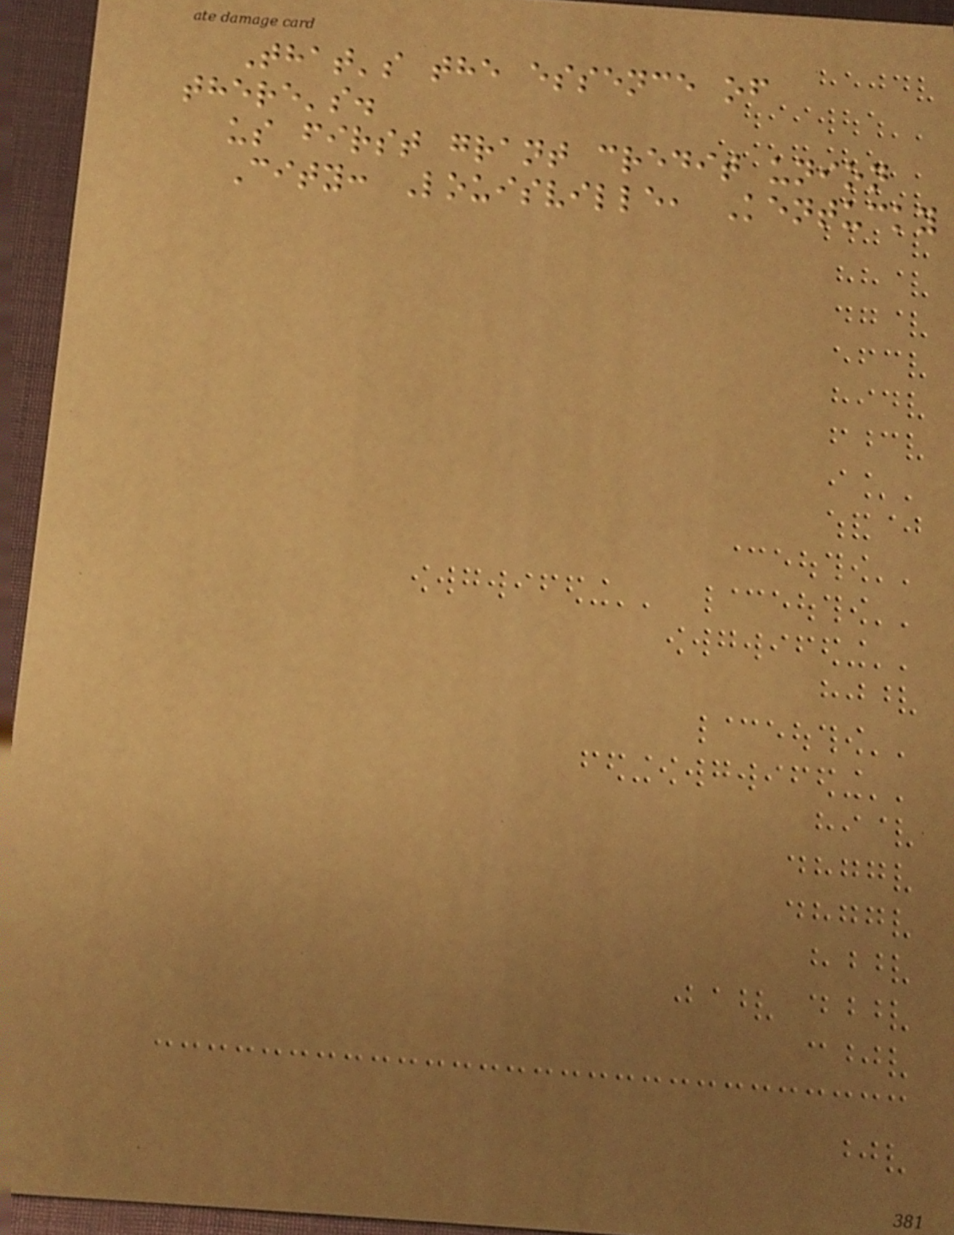That's the essence of
there's.
us first grant credit union
City: Louisville, Kentucky
